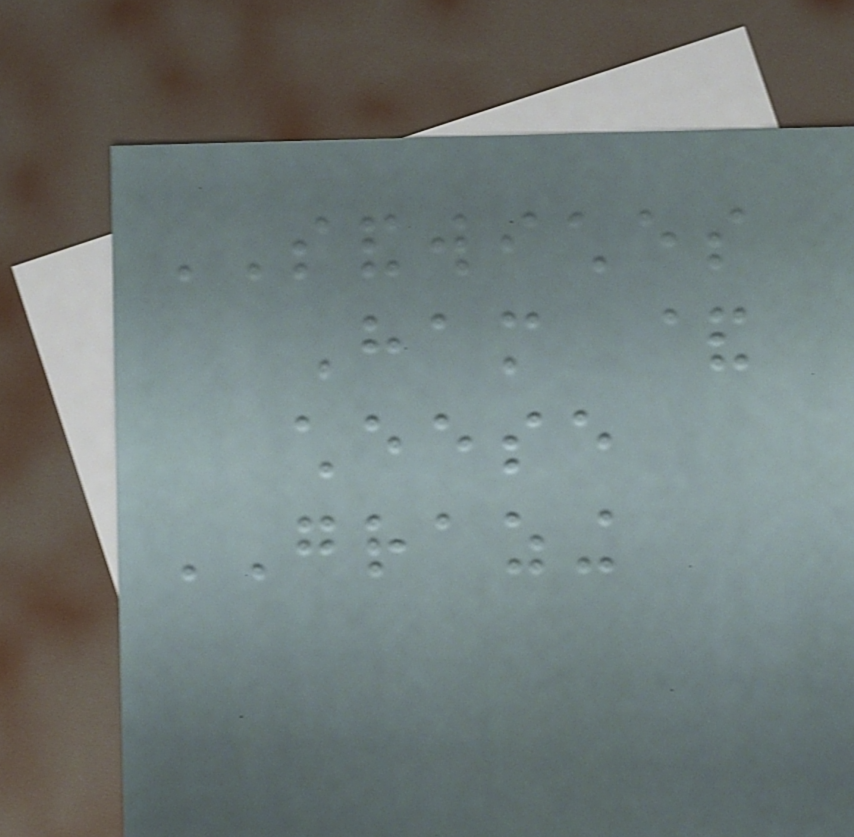SANDWICHES
Ham &
cheese
GRAZING
